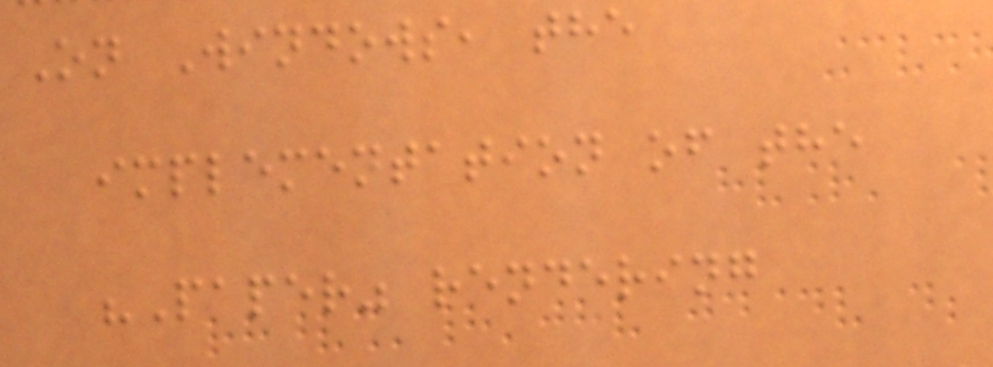On Windows, the
implementation of the
"Paper" rendering
